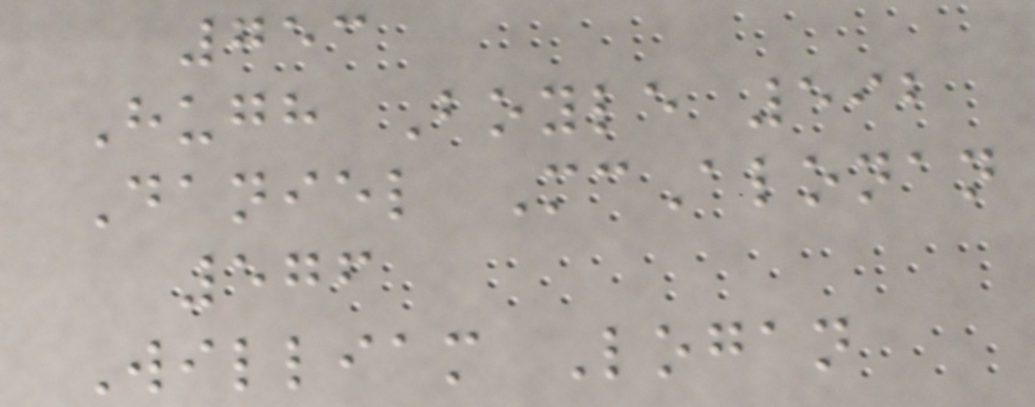753
Hugh Boyle 592
Daniel McAlonan
576
William Logan
